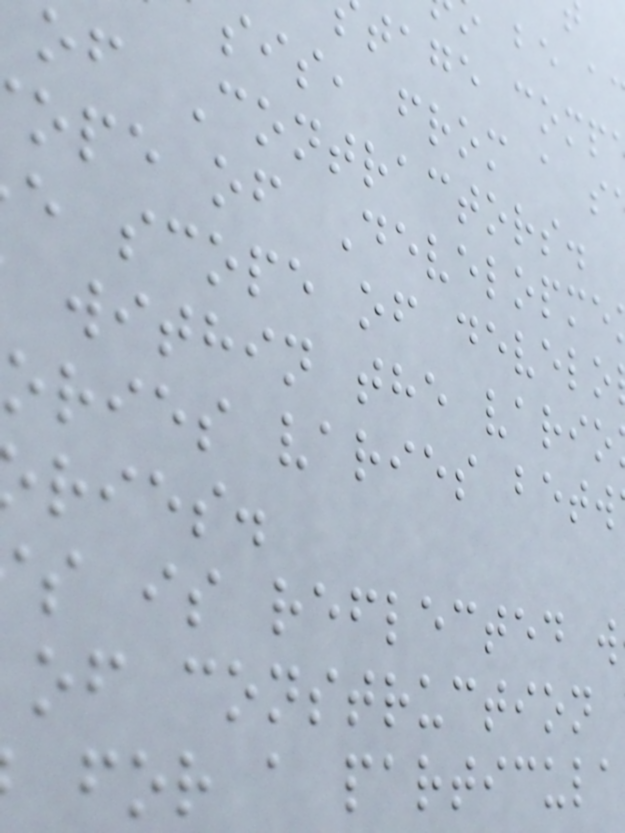tage comp
sis, from a s
of Contractors.
ope of Developme
e scope of develo
within the vario
ories varies betw
ries.
s is reflected w
of construction
for a particula
